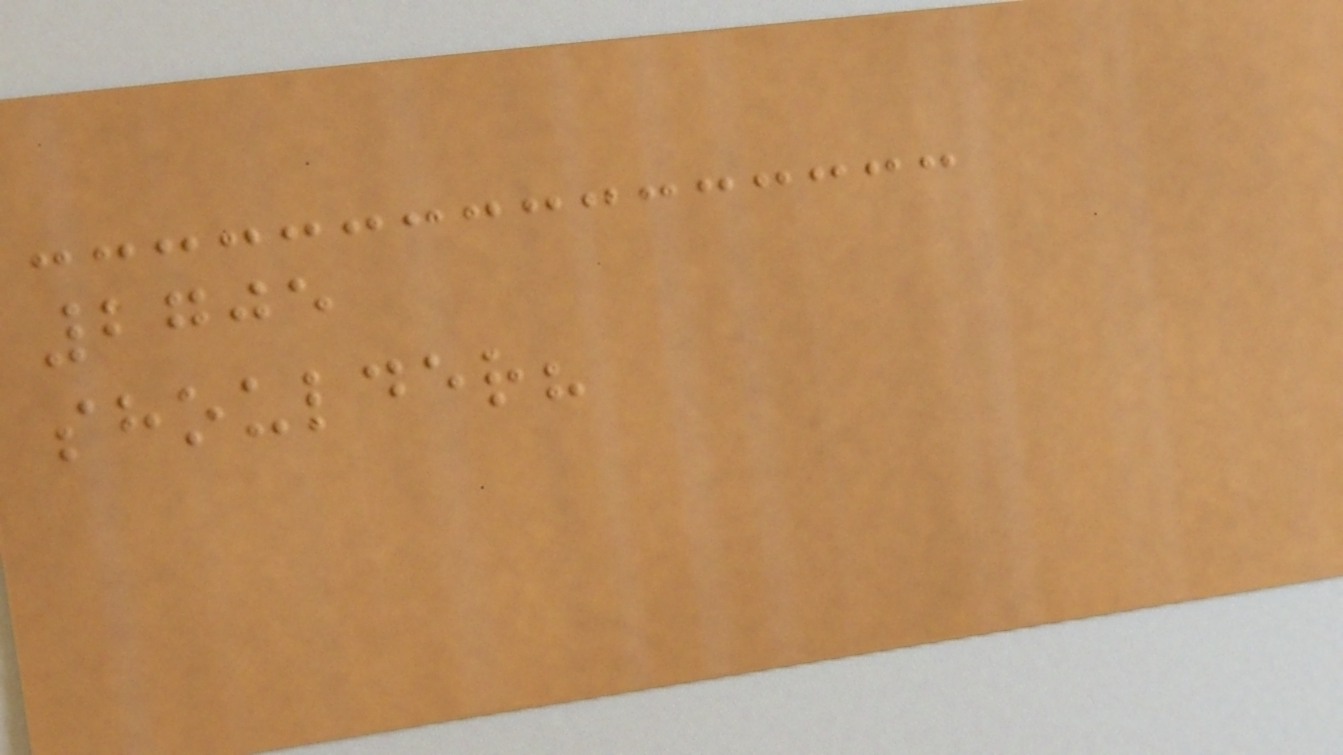2705
shoulder?
